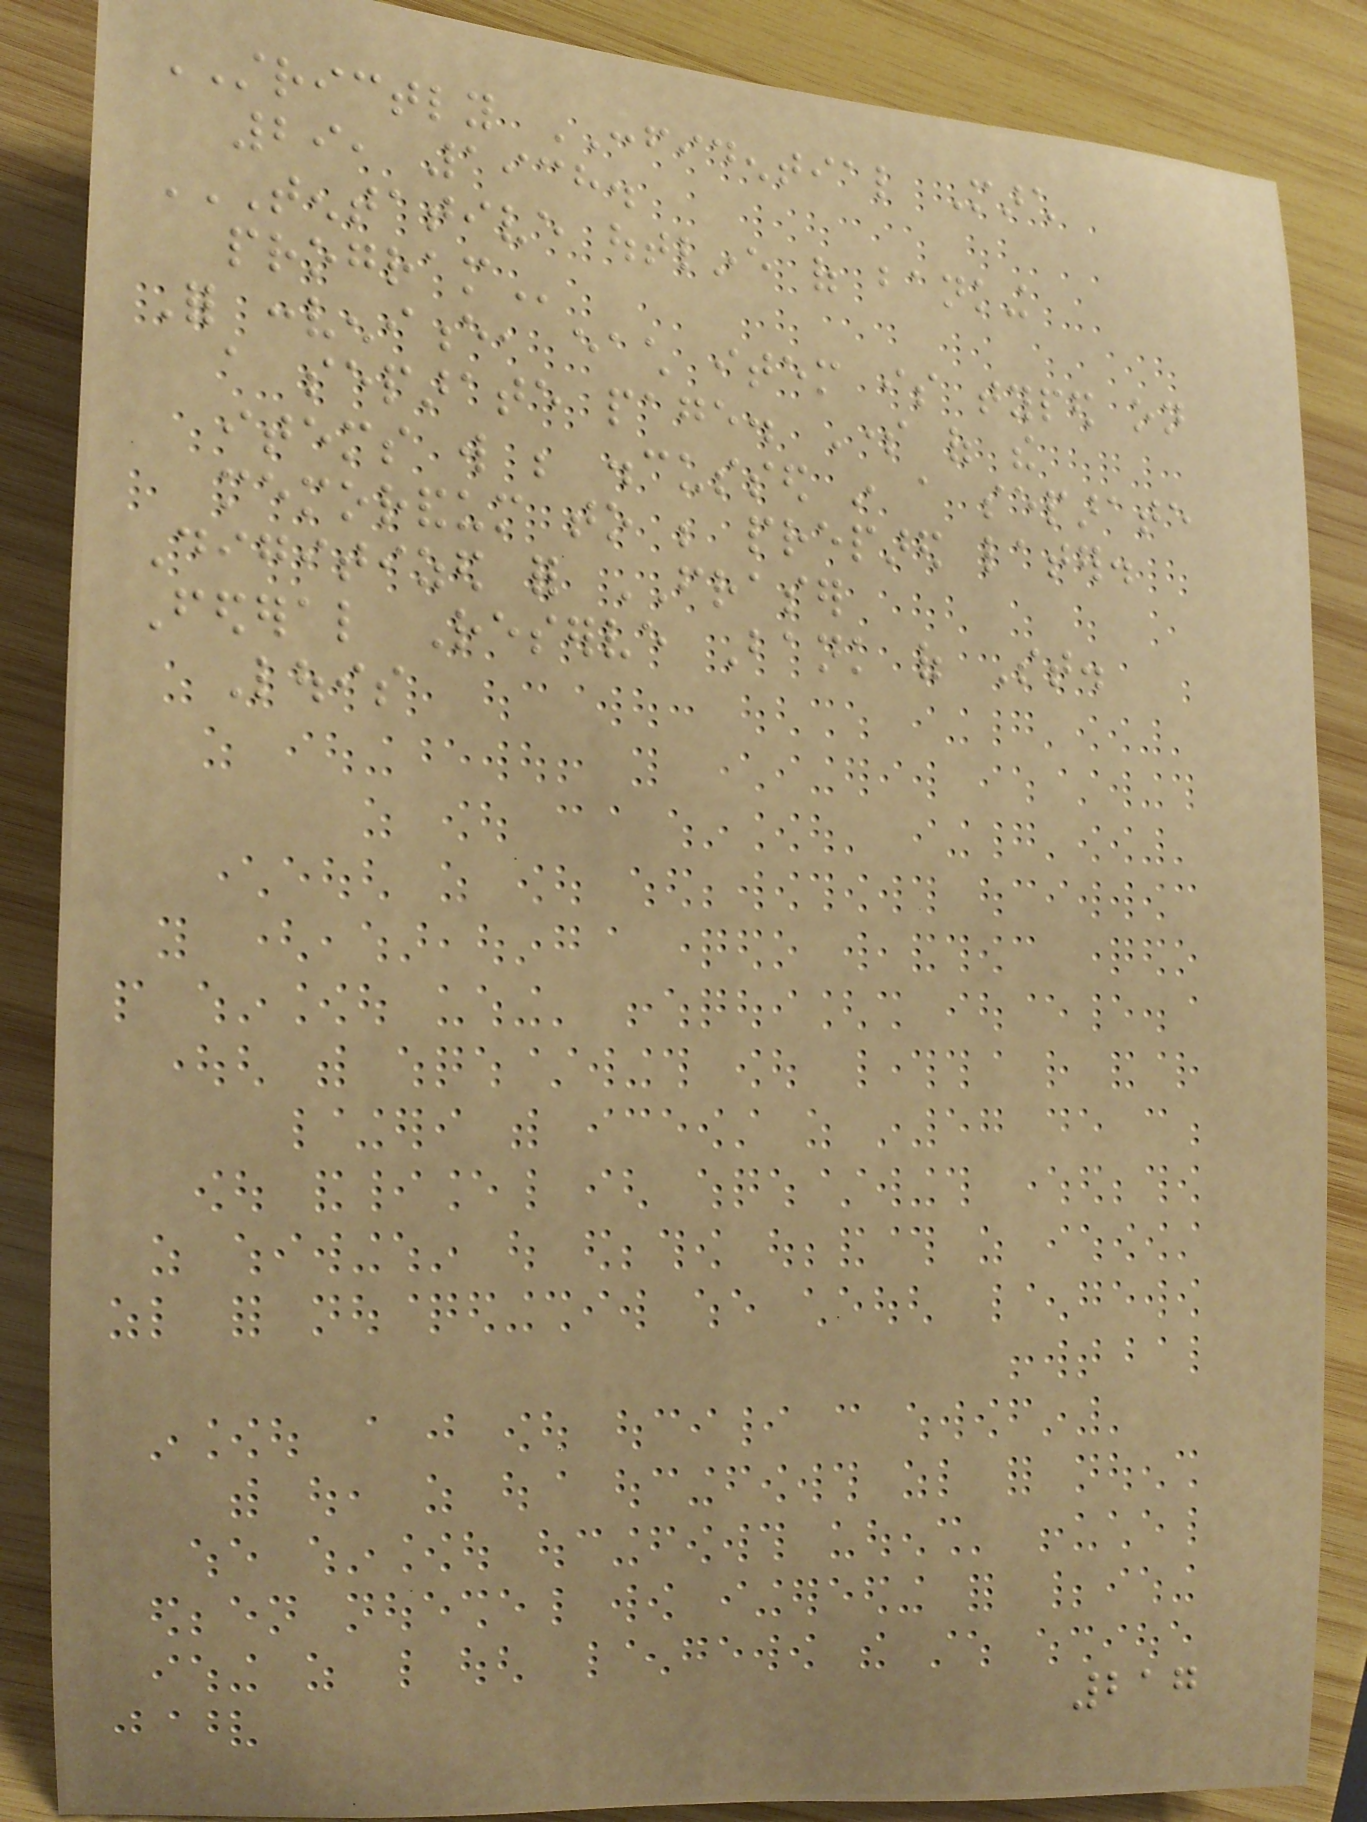STRICTLY CONFIDENTIAL March
29, 1938.
TENTATIVE OUTLINE OF BANKING
PROGRAM
For convenience, each item is typed on
a separate page. Some of the
items will be discussed in a separate
memorandum to be prepared later.
Digitized for FRASER
Federal Reserve Bank of St.
Louis
217
